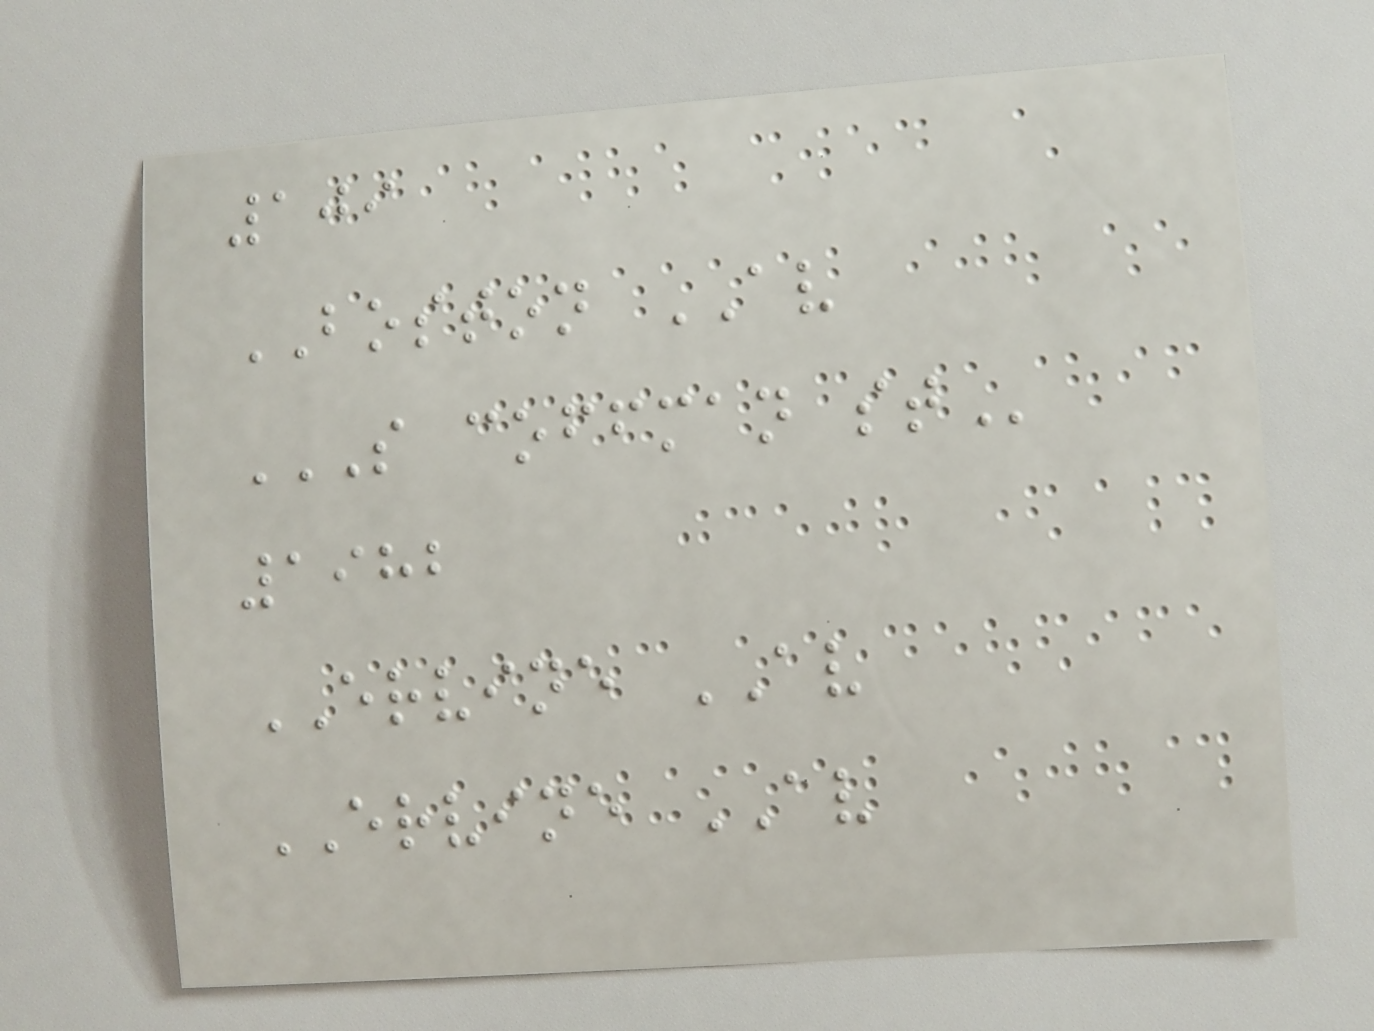109
BOSTON AV
S COFFMAN ST
1982
ERVINE AV
ERVINE AV
